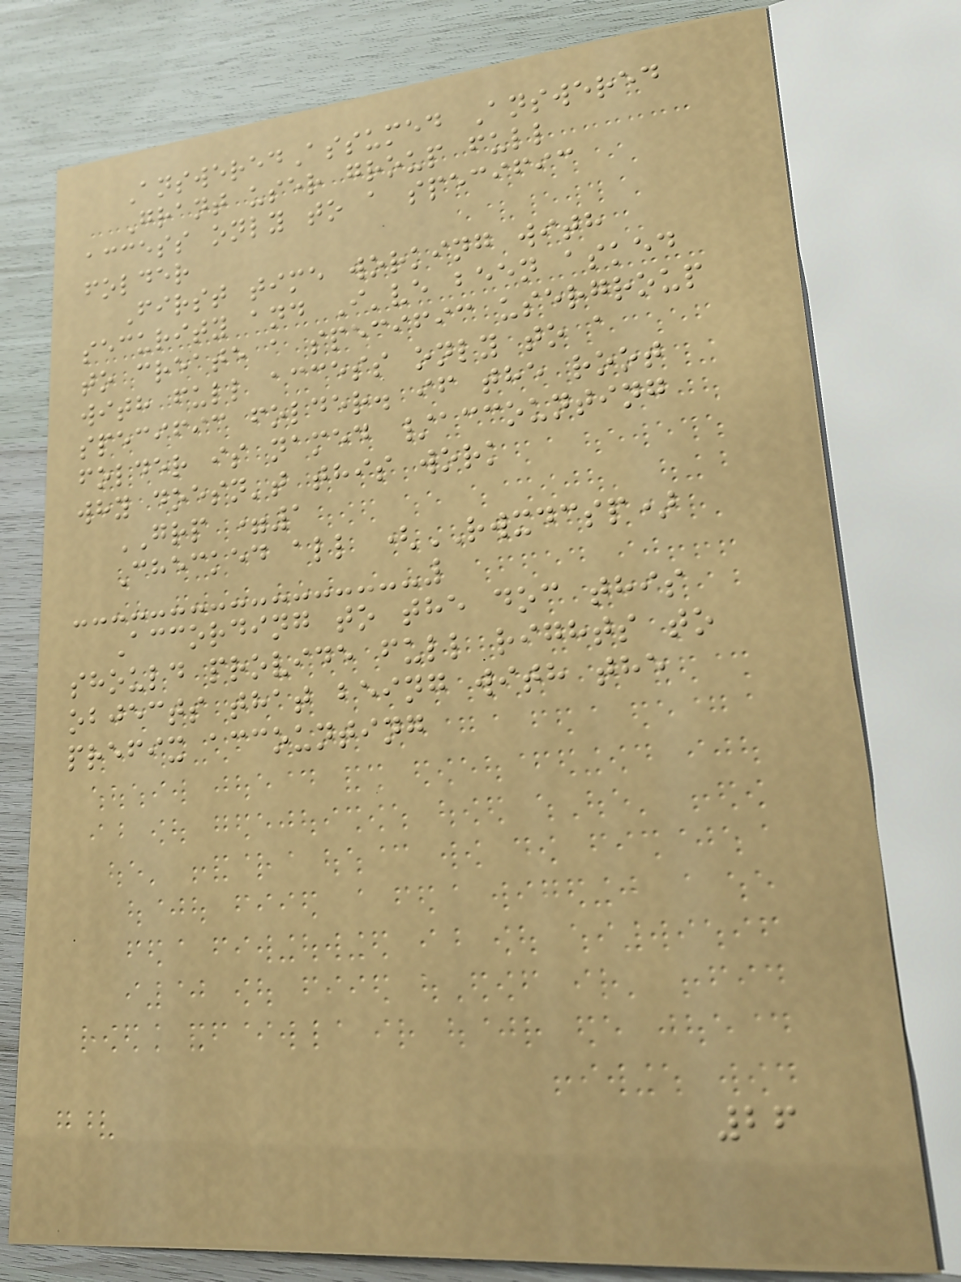AnsweredAssumed Answered
Grant user group full
access only to a specific
folder
First time working with
security and I've been asked
to create a specific usergroup
with full access only to a
specific folder. if the root
folder is named /accounting
why doesn't this work
GRP =1
Checked all (RWXDCSP)
According to the doc this
should provide full rights to
objects that being with the
prefix accounting
26
